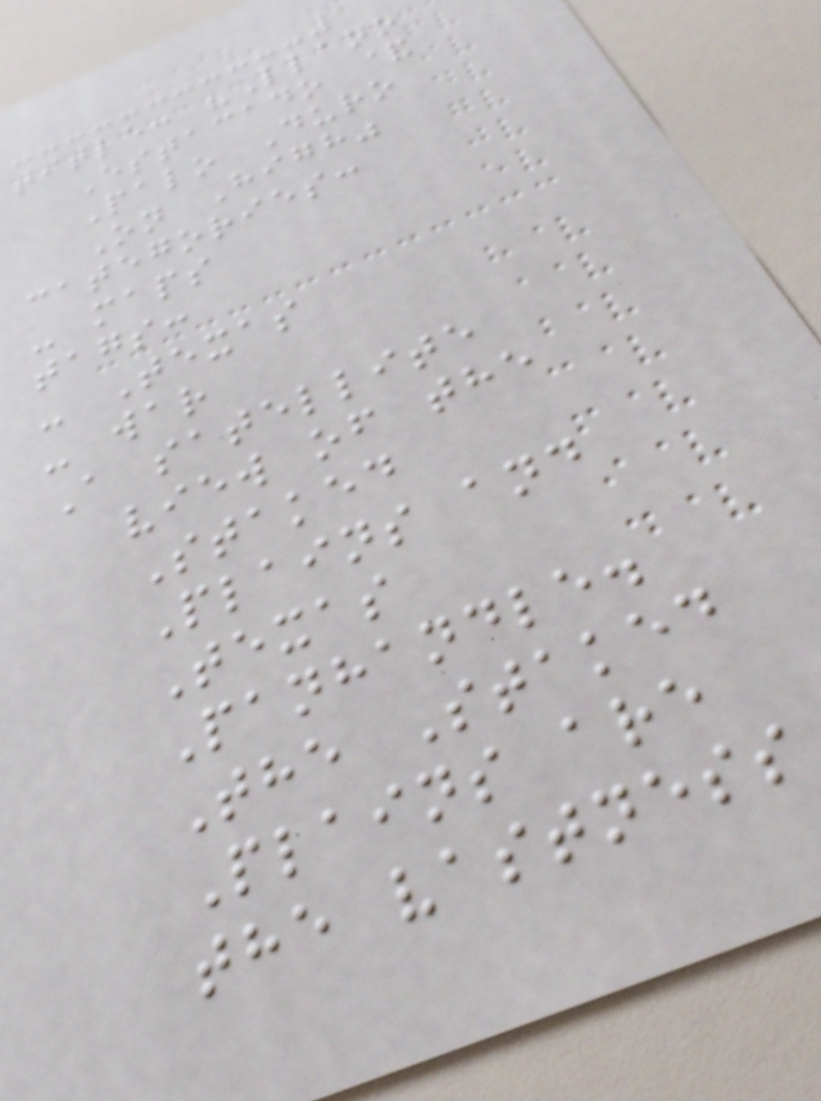title: "Llano
Estacado &
Palo Duro
On High"
categories:
- maps
tags:
- Texas
- war
A satellite
view of the
Staked
Plains and
Texas
Panhandle.
The Staked
Plains are
the vastness
